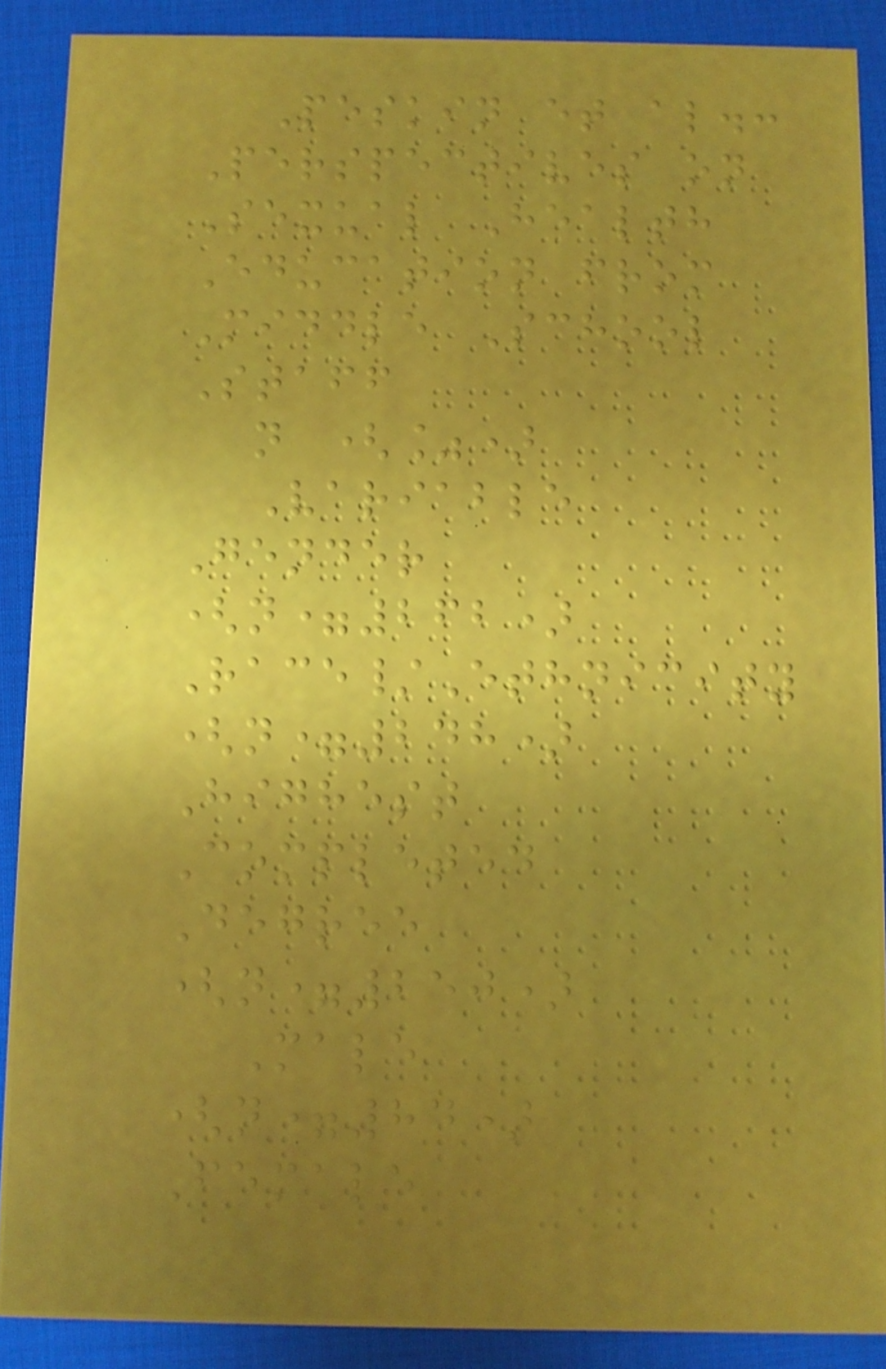Peskin et al.:
Perspectives on
Sexual Health
Education from
Middle School
Staff
n (%)
Variable
Gender
(n=262)
Race/Ethnicity
(n=248)
Highest
Completed
Degree
(n=250)
Male
(n=84)
Female
